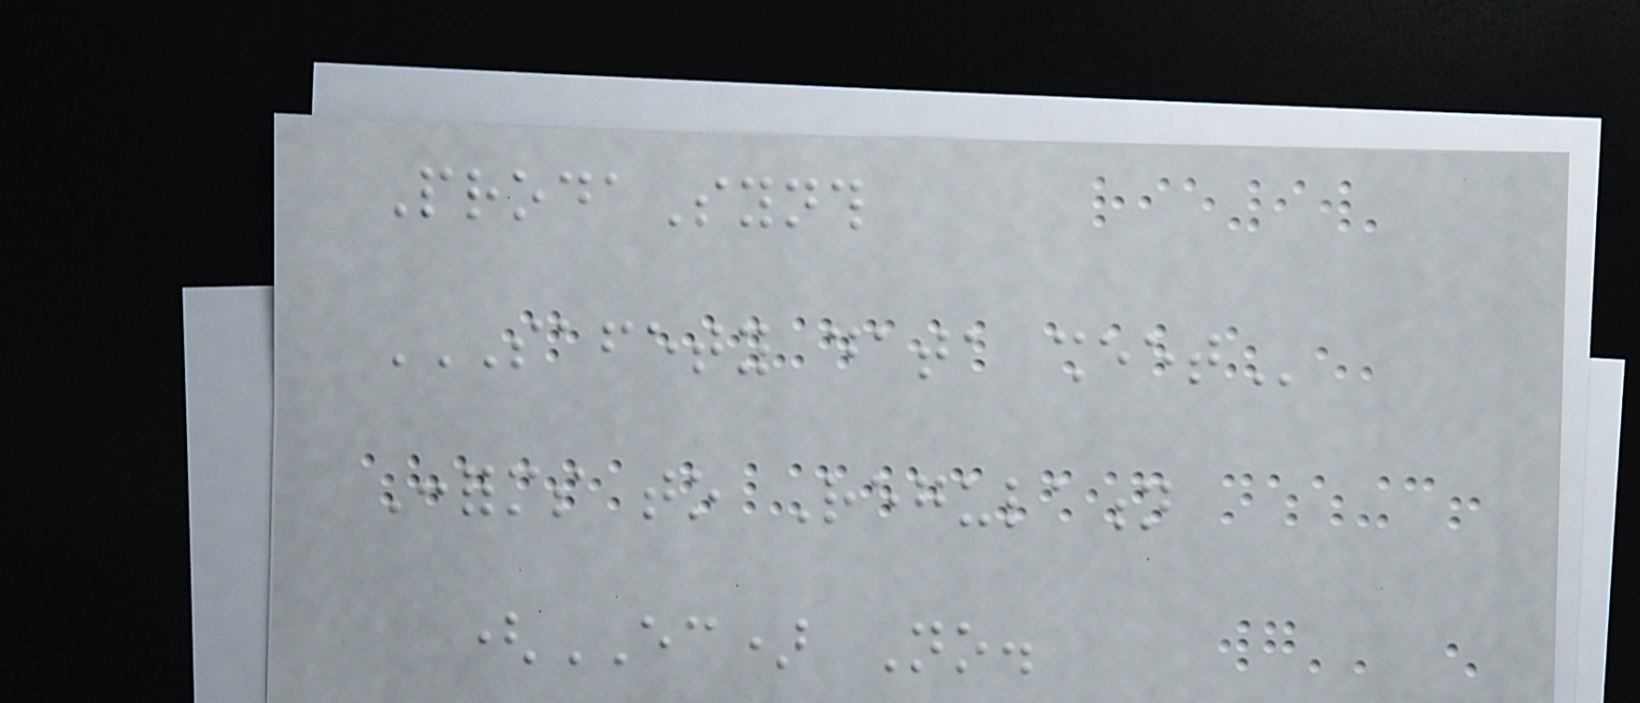ProdaSynth
SAFETY DATA SHEET
Conforms to Regulation
(EC) No.
